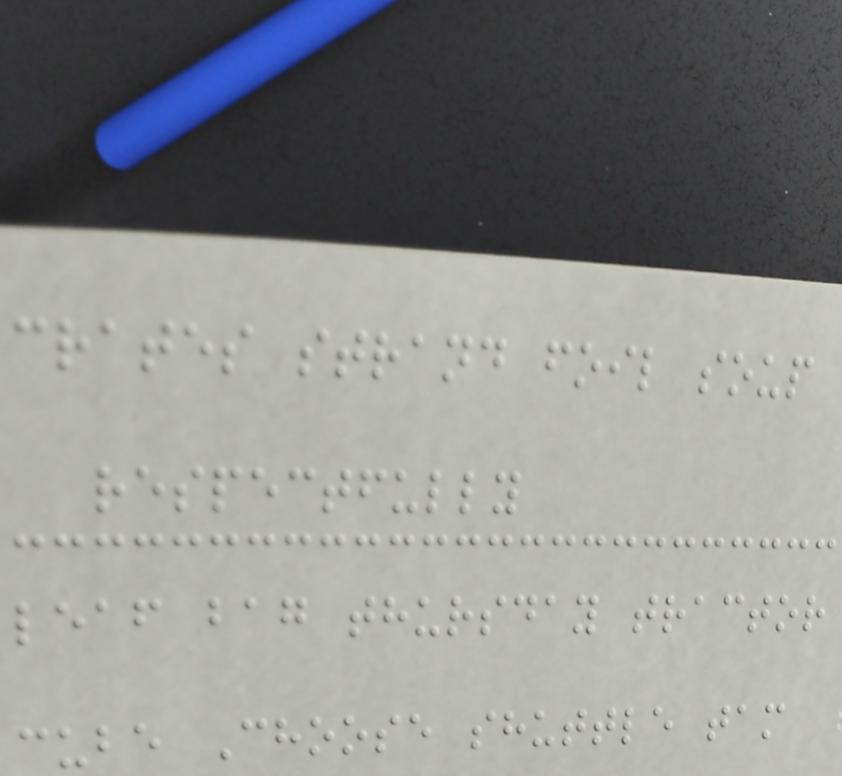crates strand foil soup
respectfully
leaf bag thursday tractor
cube Choose shuttle tam
